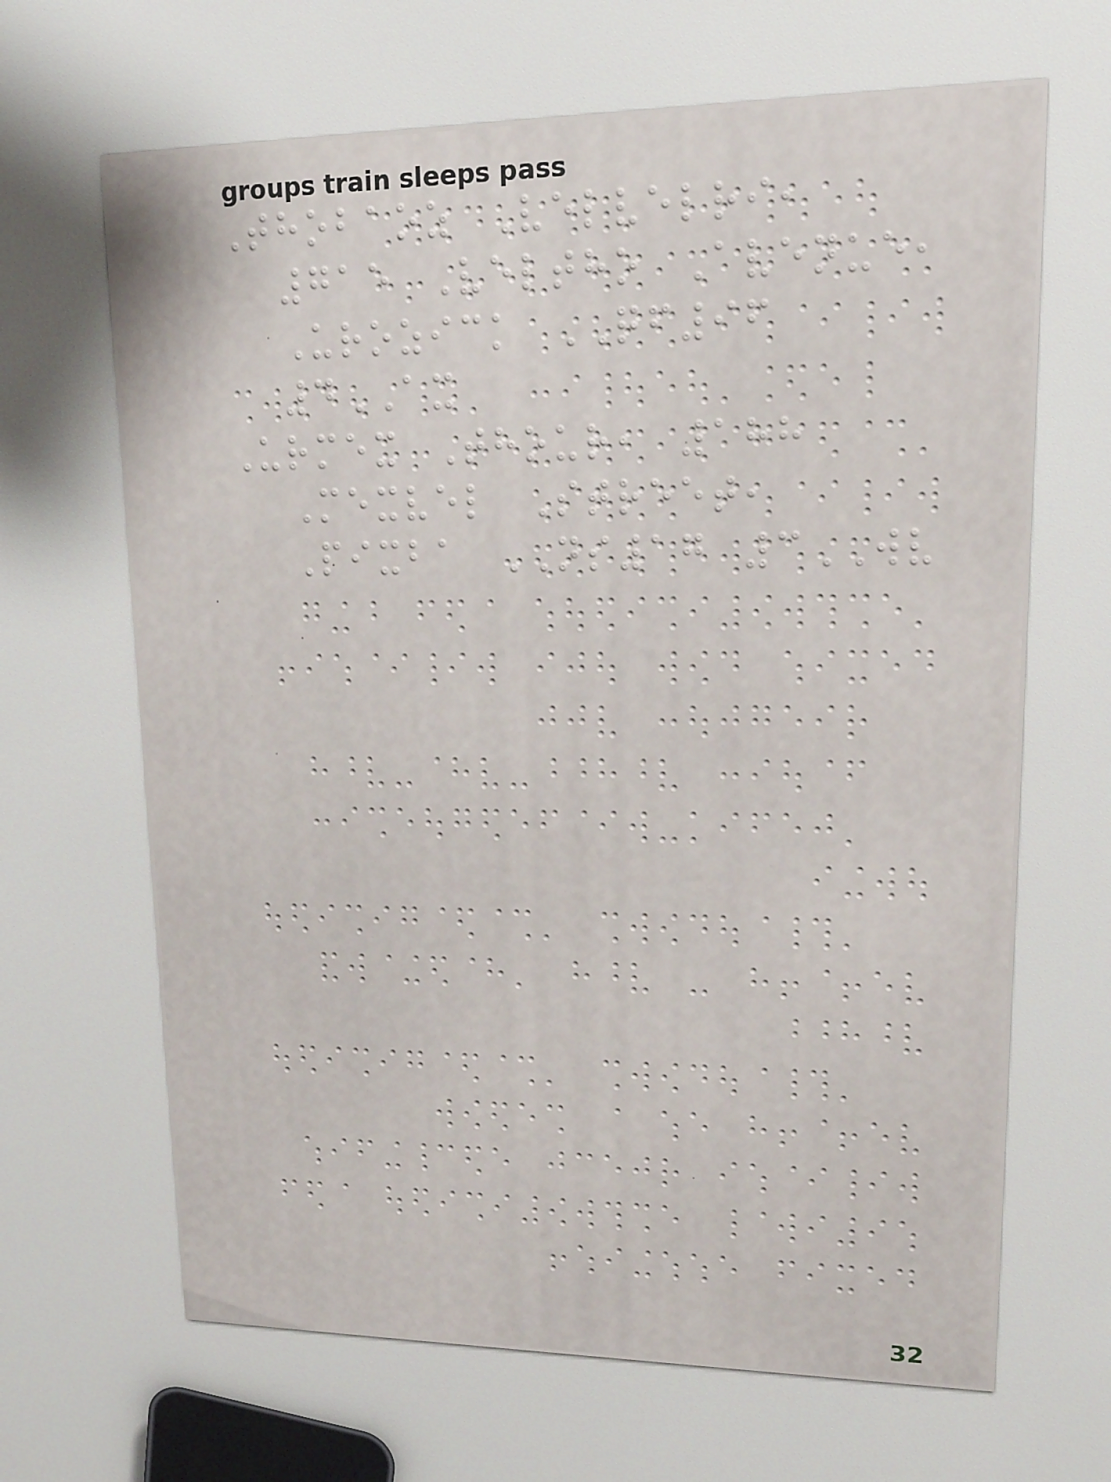Thobaoz Velvelri,
715 Veltho Avenue,
Urozick QF96
4AX
Urmex Thour, 188
Mexvel Street,
Pixba NS17 3WV
